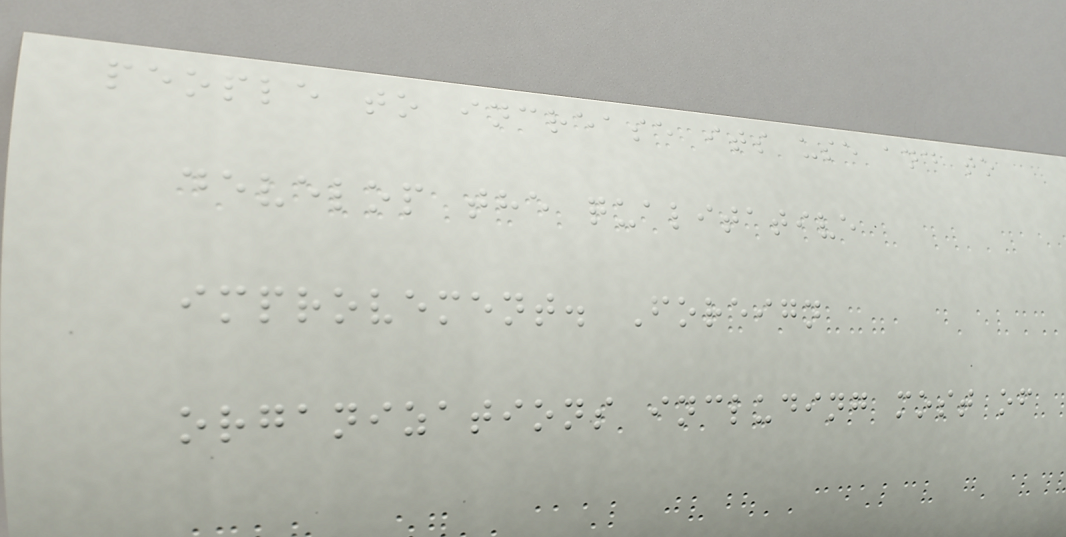people to increase its use and to
develop the qualitative
improvement. Foreign
organizations including most of
